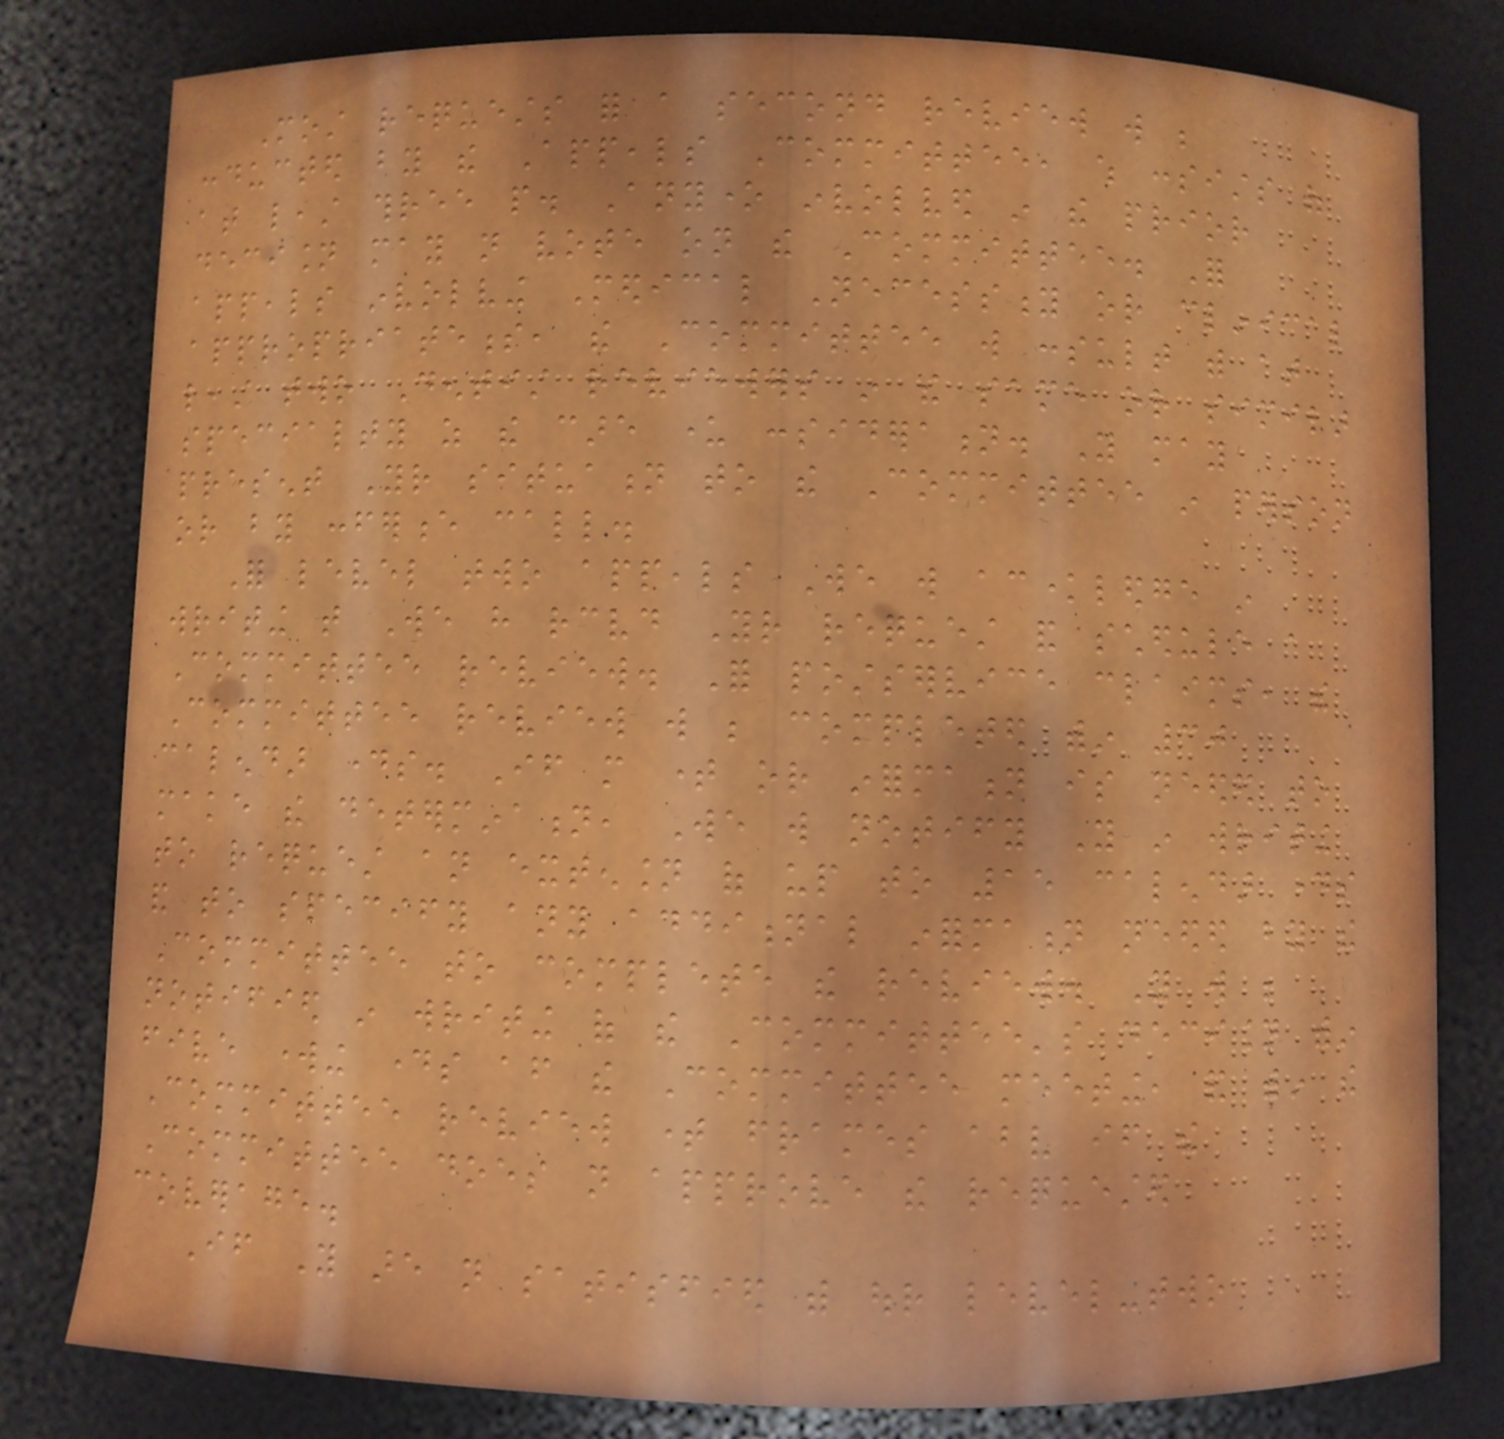Most requests for a second review will be
conducted by the Appeals Committee, which consists of
at least three people. Anyone involved in the prior
decision may not vote on the Committee. For
appeals involving Medical Necessity or clinical
appropriateness, the Committee will consult with at
least two Dentist reviewers in the same or similar
specialty as the care under consideration. You may
present Your situation to the Committee in person
or by conference call.
For level two appeals We will acknowledge in
writing that We have received Your request and schedule a
Committee review. For postservice claims, the
Committee review will be completed within 30
calendar days. If more time or information is needed to
make the determination, We will notify You in writing
to request an extension of up to 15 calendar days
and to specify any additional information needed by the
Committee to complete the review. You will be
notified in writing of the Committee's decision within
five working days after the Committee meeting, and within the
Committee review time frames above if the
Committee does not approve the requested
coverage.
If You are not satisfied with our level-two
